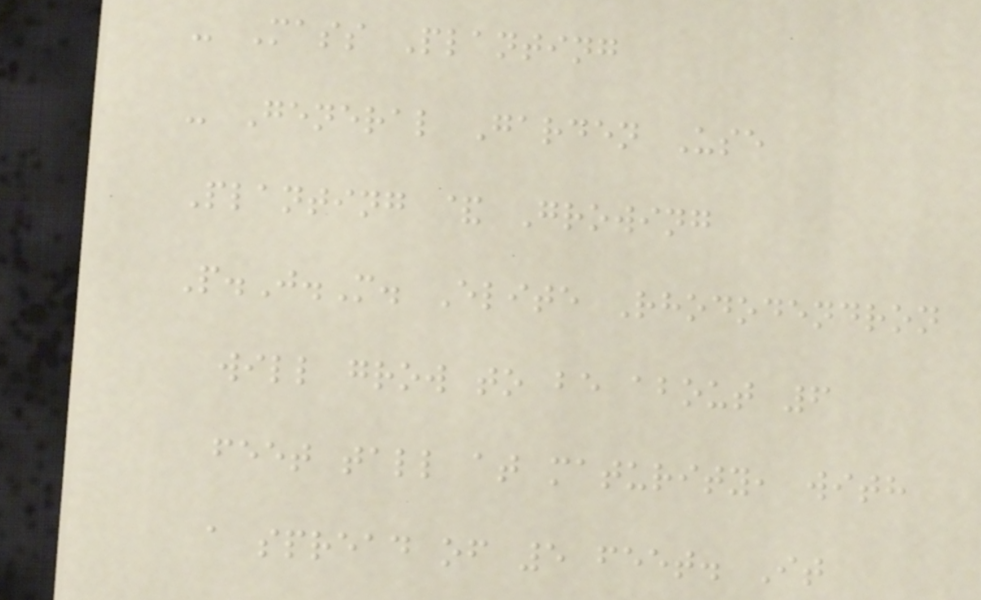- Mass Planting
- General Garden Use
Planting & Growing
P.J.M. Elite Rhododendron
will grow to be about 6
feet tall at maturity, with
a spread of 5 feet. It
